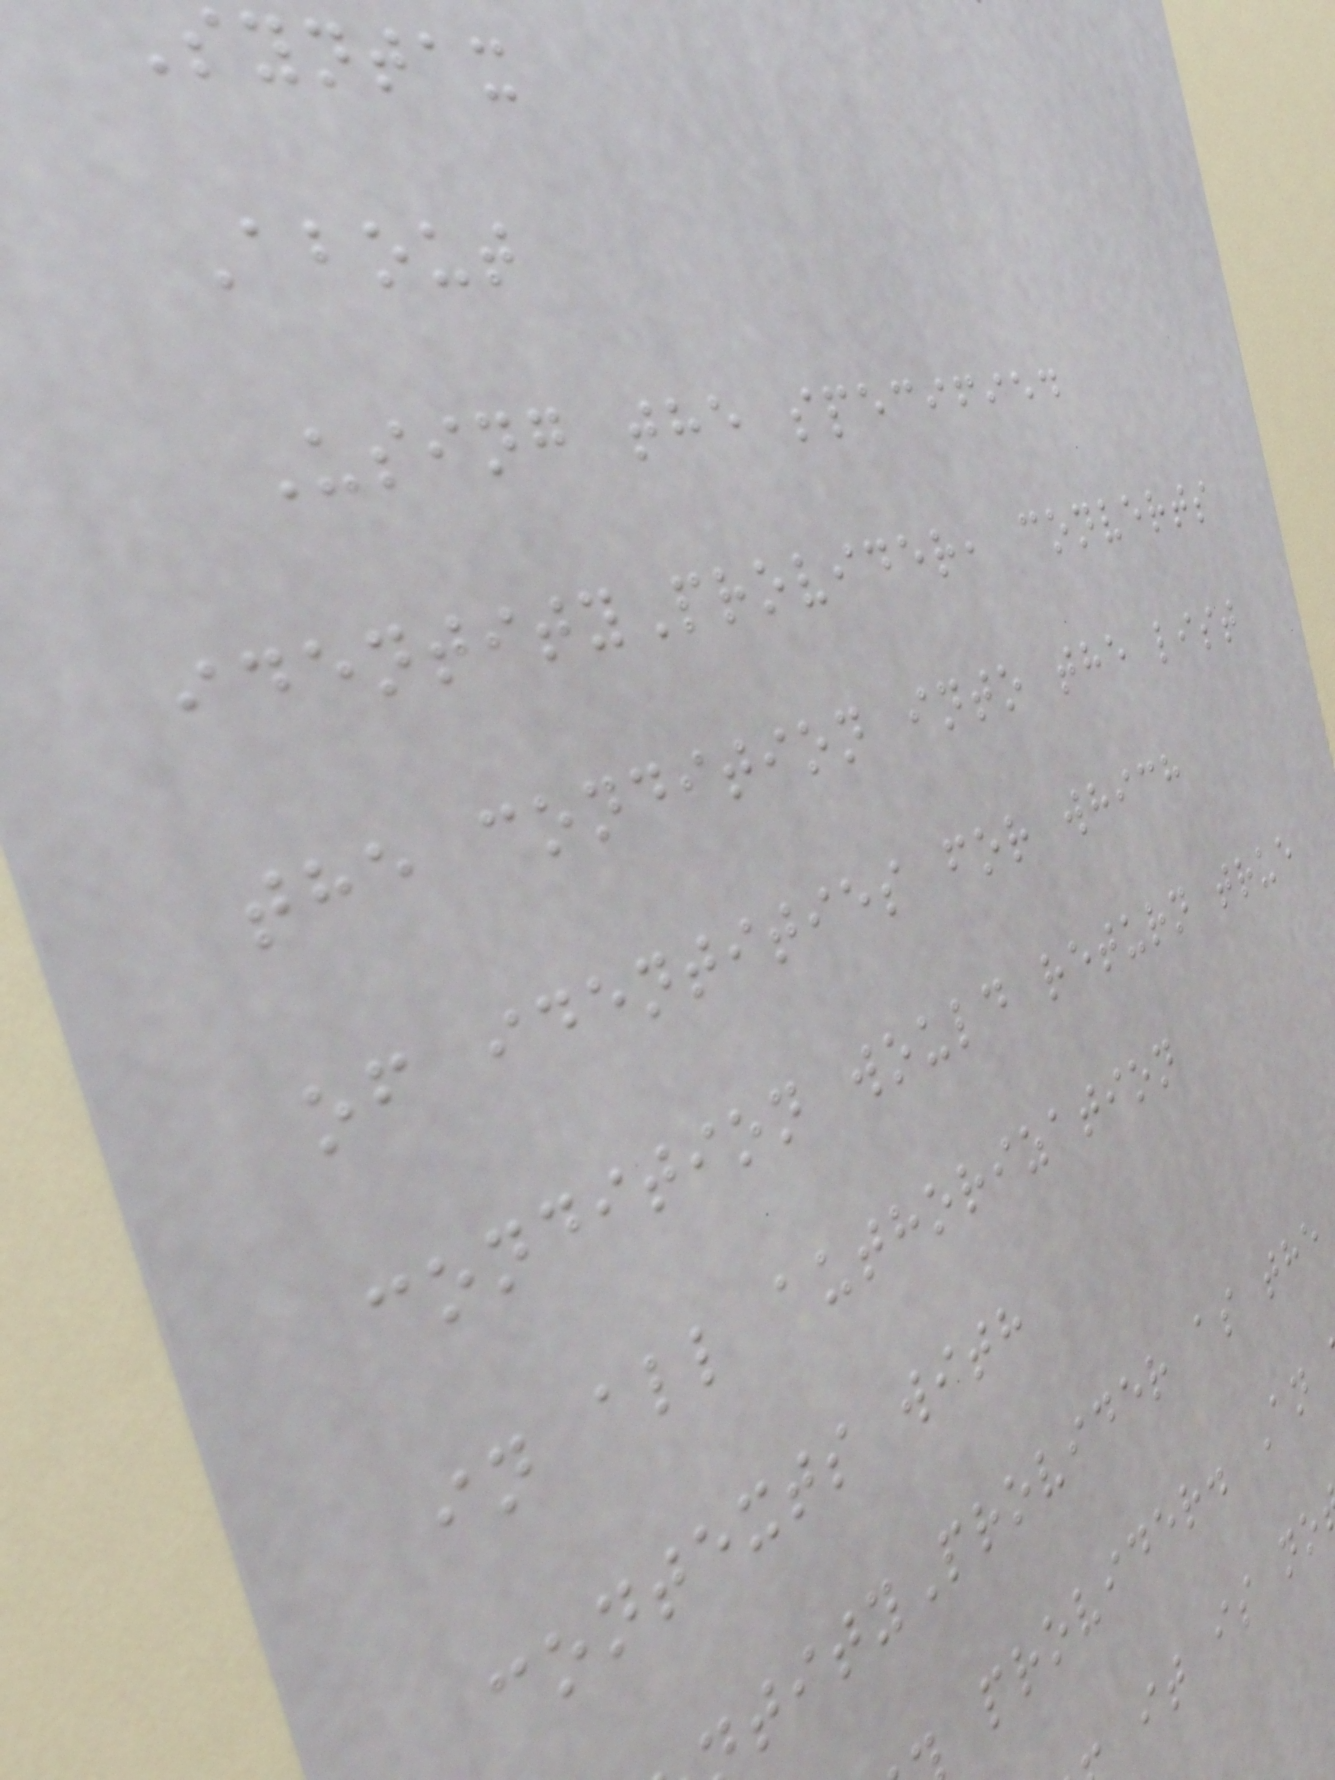syntax
About
Using the specified
identityProvider, converts
the condition into the list
of identities for which
condition would return true
in all authorization
contexts with
tityProvider as the
provider. An
it is no
